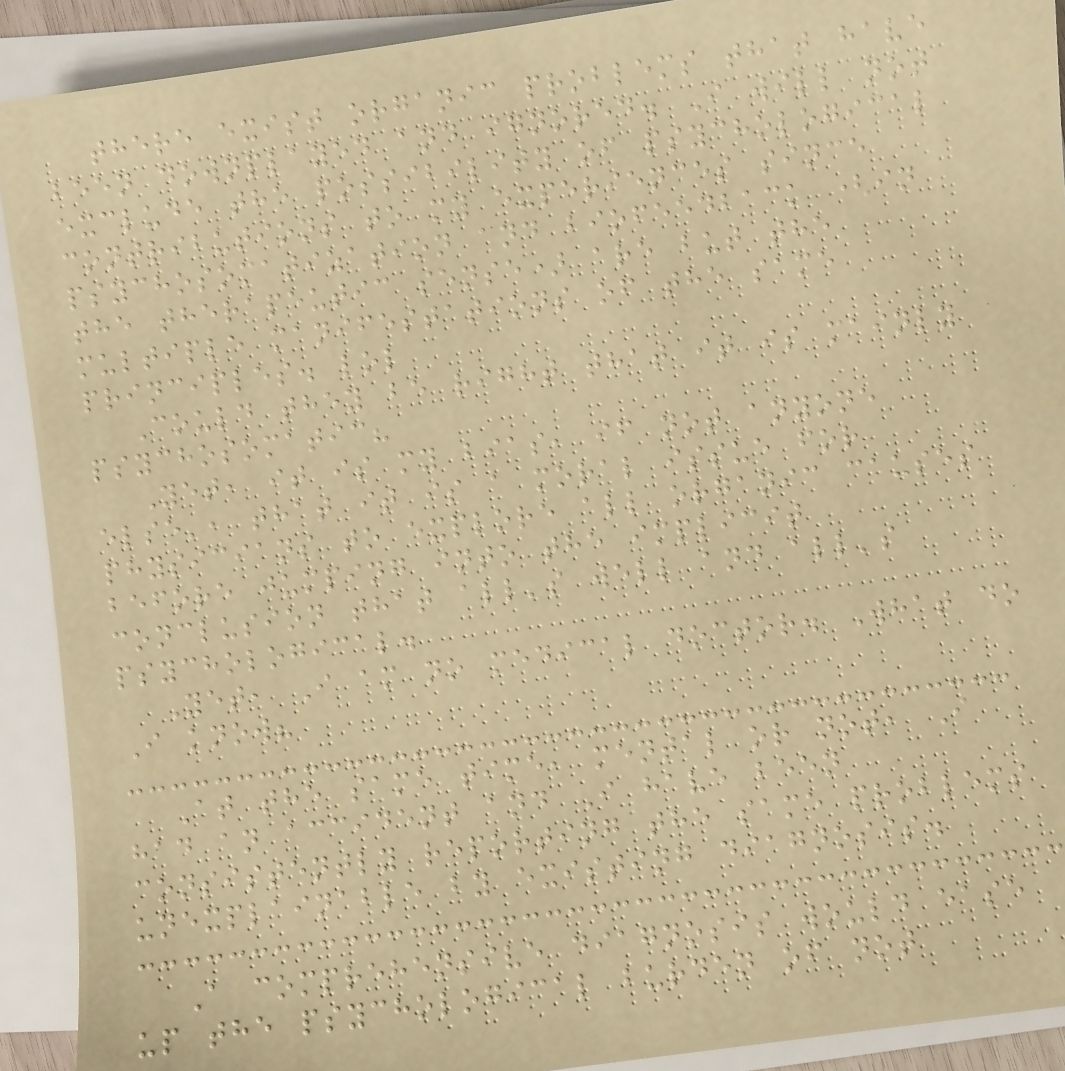there exist organic problems that have
been downplayed and ignored. I will not
exclude the possibility of psychological
contributions to my experiences since
psychosomatization and biofeedback (in
the therapeutic sense) are but the
multiple manifestations of the same
principles. lol
Could they be right that it is mainly
psychosomatic?
Yet, it is my bias, if not anyone
else', that it is a moral issue for
physicians to explore all organic causes
before jumping into the implicit
conclusion that all's well and all's
psychological.
Yet, I am no medical doctor. What do
I know?
At the same time, mental or not, I
had an accident and I have been
consistently reporting the same problems
unexplainable by existing diagnosis.
A comprehensive diagnosis would ease
up the psychological burden of not
